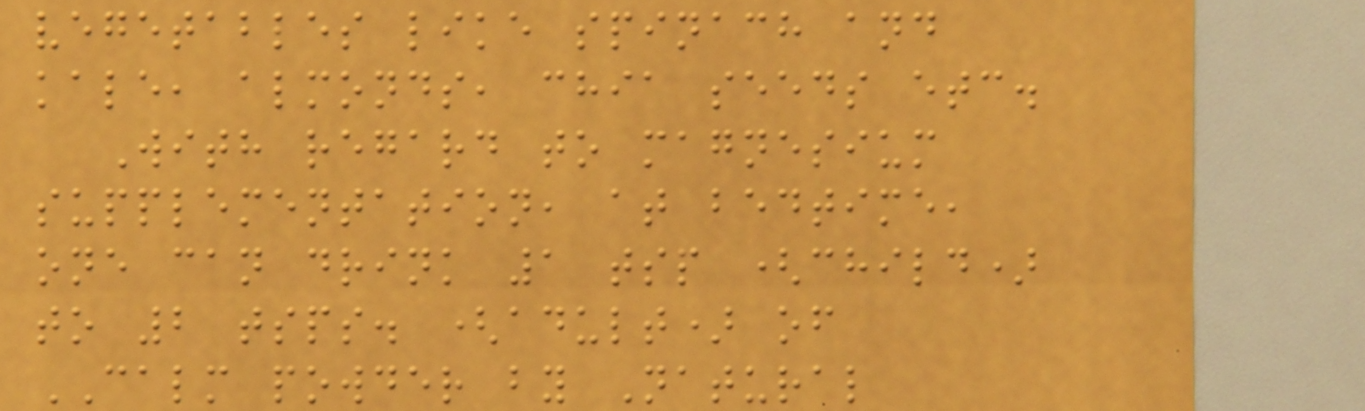vegetables like spinach and
kale, almonds, chia seeds etc.
With regard to magnesium
supplementation, at bedtime,
one can drink 1 tsp (child)
to 2 tsps. (adult) of
CALM powder by Natural
